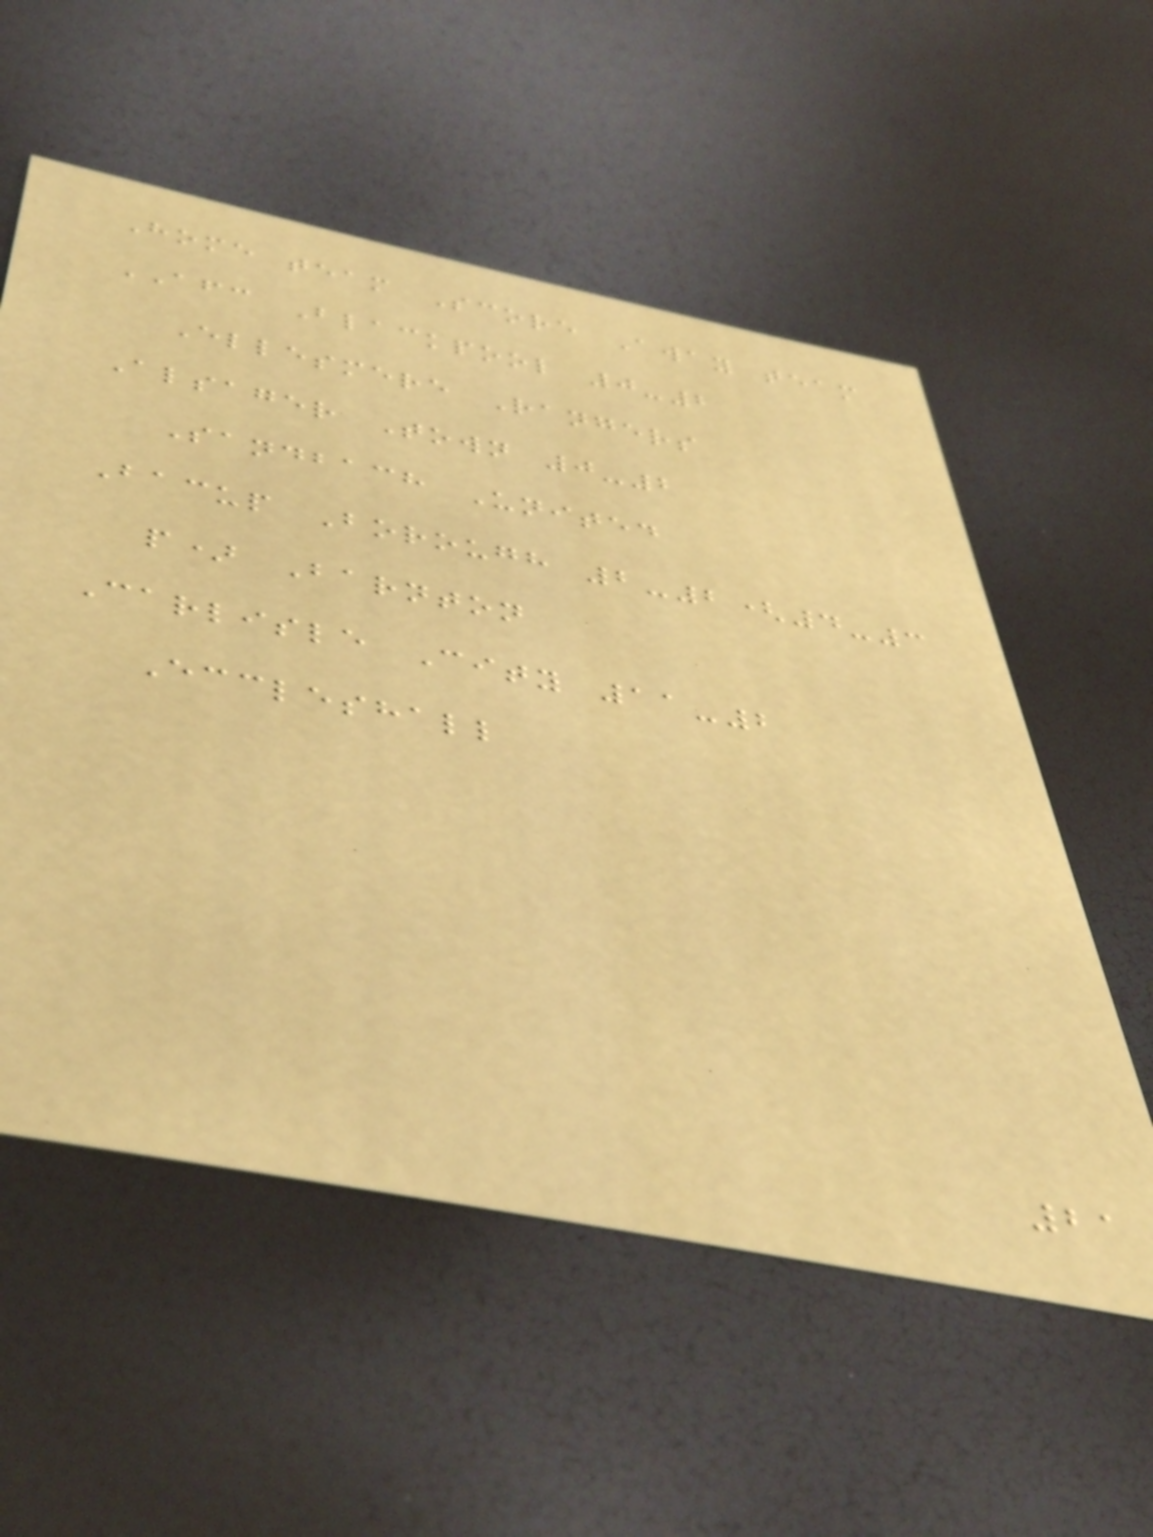Home team Score Away team
AFC Blackpool 0-2
Ellesmere Rangers
Alsager Town 0-2
Sandbach United
Bacup Borough 2-2(4-3
p) Barnton
Carlisle City 11-2
Eccleshall
21
